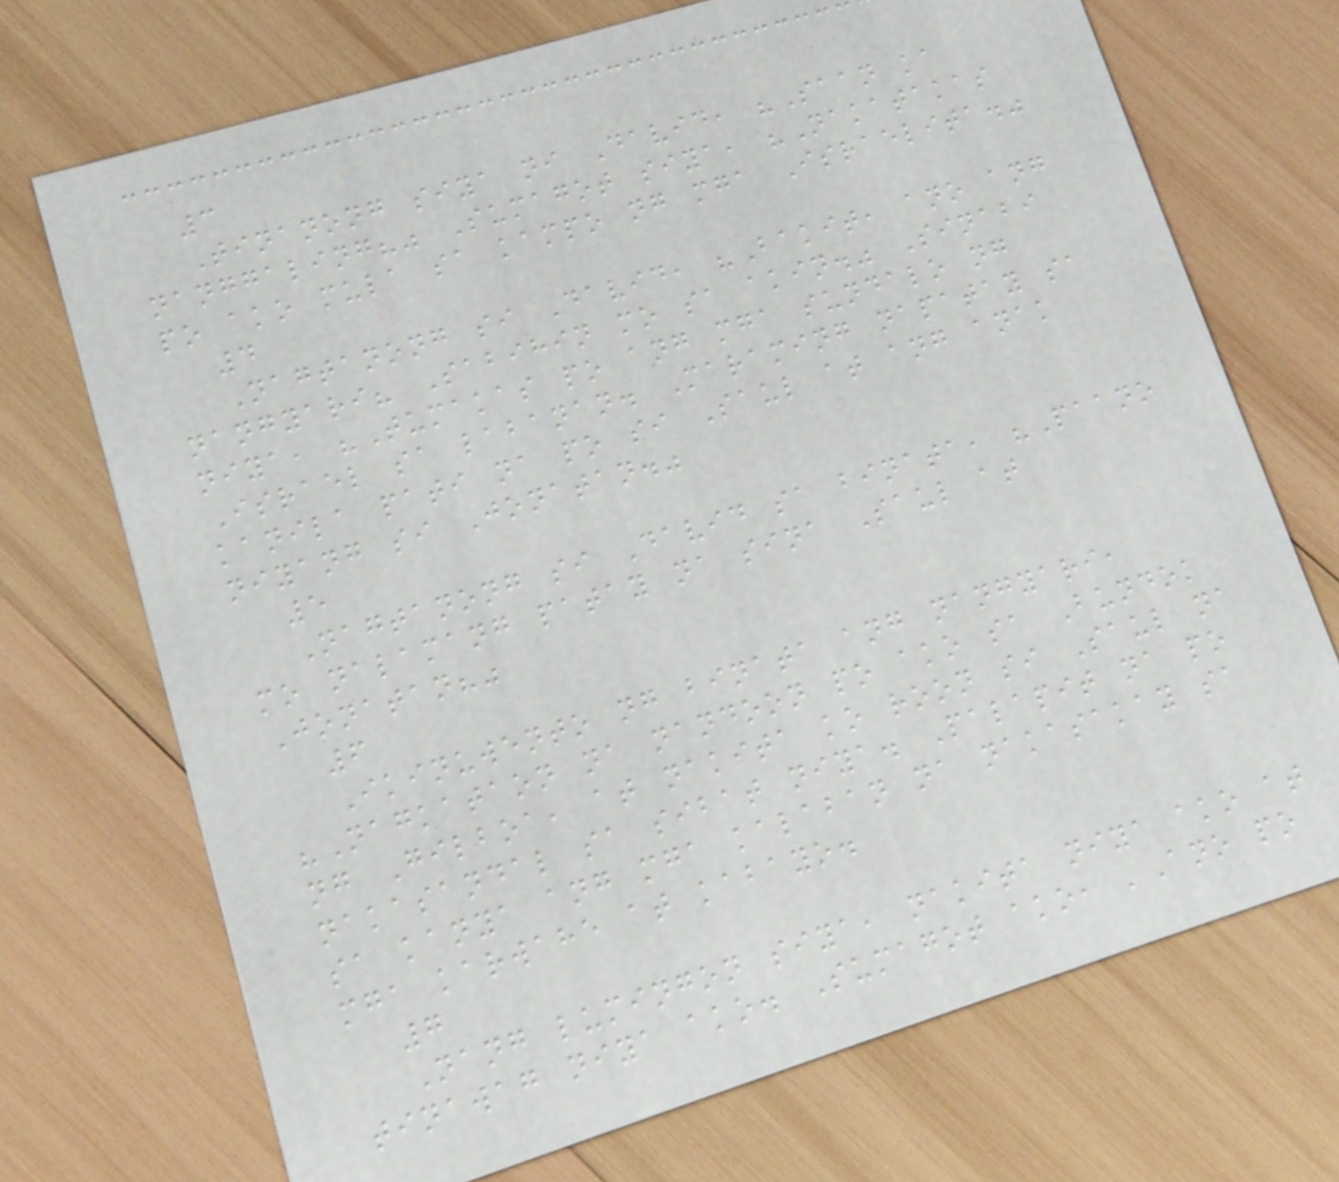3
Tinanong siya ni David, "Saan ka
nanggaling?" Sumagot siya, "Nakatakas
po ako mula sa kampo ng mga Israelita."
4
Nagtanong si David, "Bakit, ano ang
nangyari? Sabihin mo sa akin." Sinabi
niya, "Tumakas po ang mga sundalo ng
Israel sa labanan. Maraming napatay sa
kanila pati na po si Saul at ang anak
niyang si Jonatan."
5
Nagtanong si David sa binata, "Paano
mo nalamang patay na sina Saul at
Jonatan?"
6
Ikinuwento ng binata ang nangyari,
"Nagkataon na nandoon po ako sa Bundok
ng Gilboa, at nakita ko roon si Saul na
nakasandal sa sibat niya. Palapit na po
sa kanya ang mga kalaban na nakasakay sa
mga karwahe at kabayo.
7
Nang lumingon siya, nakita niya ako at
tinawag niya ako. Sumagot ako, 'Ano po
